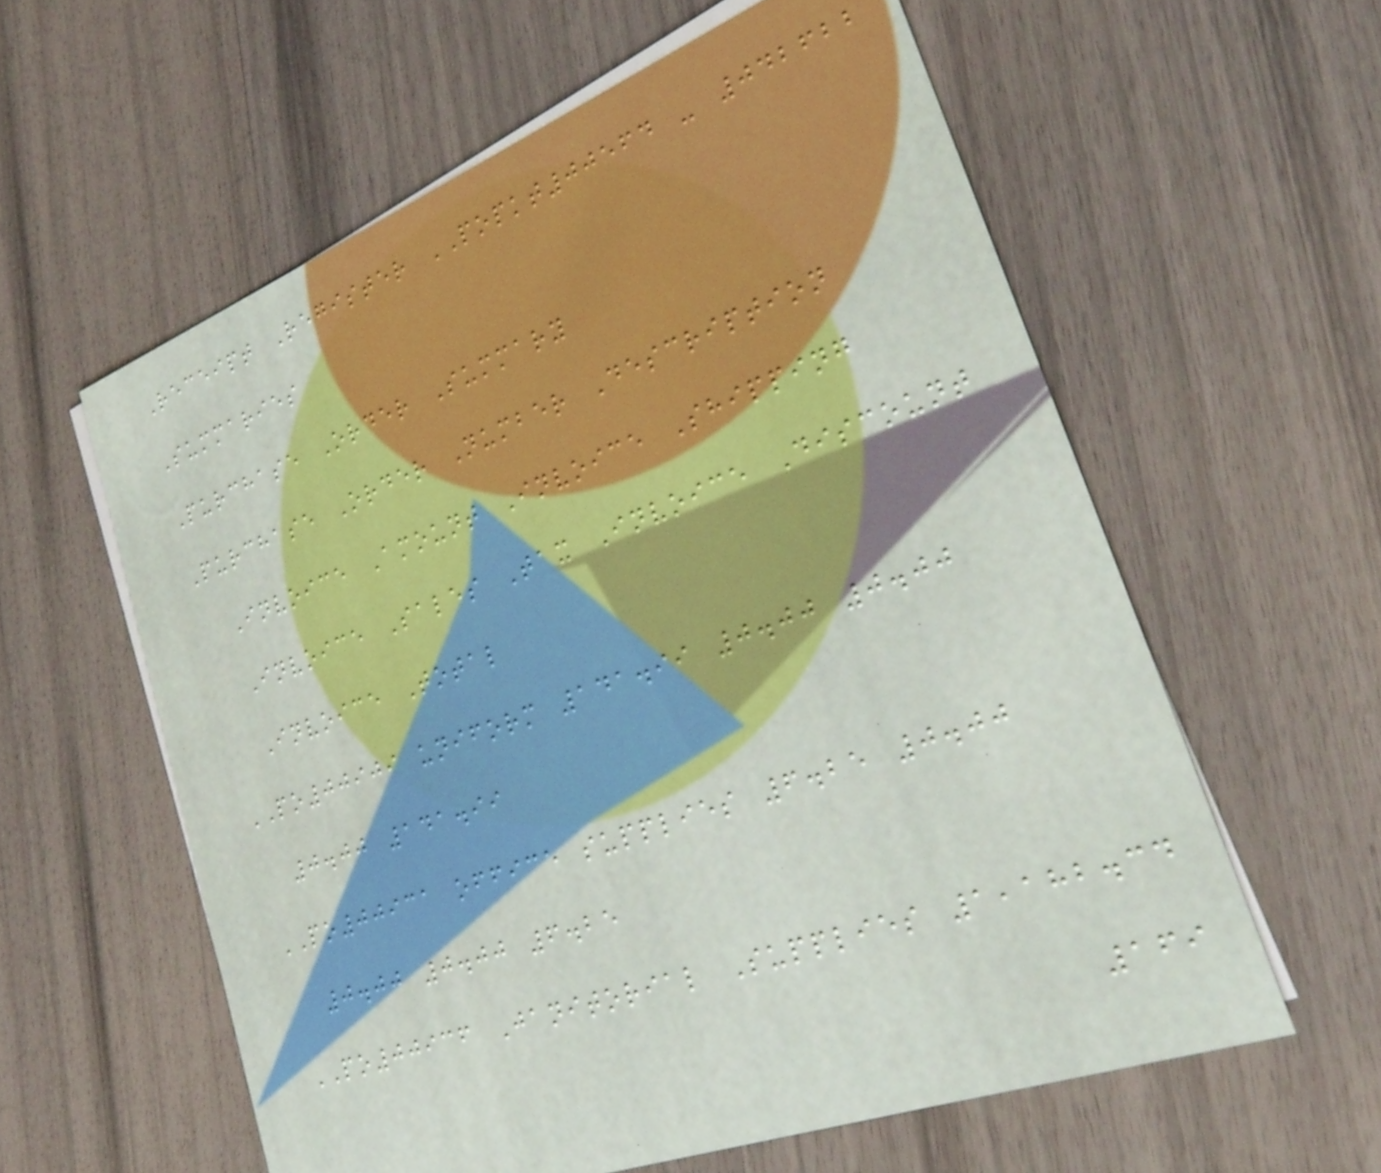Receipt Register POPKT00564 - 042622
Summaries
Purchase Order Summary
Purchase Order Number Description
Invoice Amount Invoice Shipping
Invoice Sales Tax Invoice Discount
Invoice Total
PO00909 uniform 141.99 0.00 0.00
0.00 141.99
PO00931 office supplies 6.25 0.00
0.00 0.00 6.25
PO00936 Janitorial Supplies 1,182.34
169
